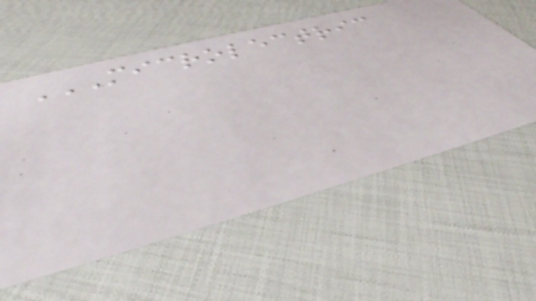MICROLECTRIC
